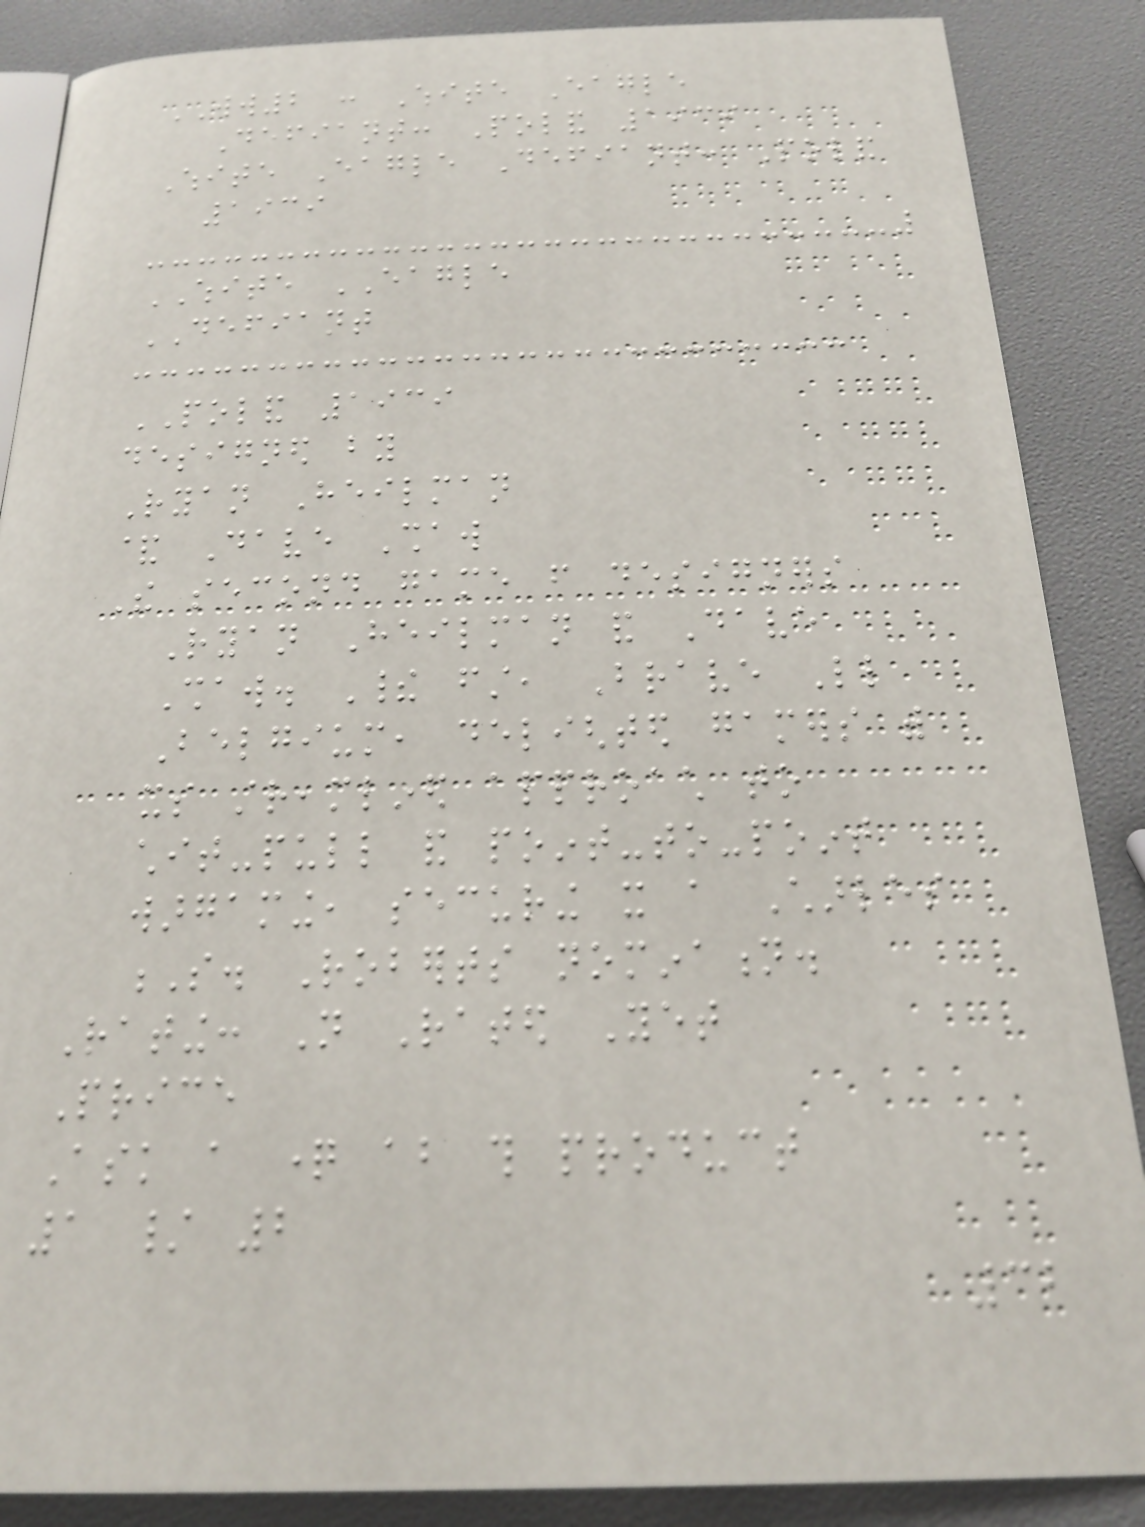WW2 : White Eagle
Defiant: Poland 1939
White Eagle Defiant: Poland
1939
WHITE EAGLE
DEFIANT
POLAND 1939
designed by
Ryan Heilman
& Dave Shaw
The second game from designers
Ryan Heilman and Dave
Shaw. Their first, Brave Little
Belgium, delighted gamers with
its streamlined approach to
chit-pull and point-to-point
wargaming, securing it a Charles
S. Roberts nomination.
Rating: Not Rated Yet
Price
Ask a question about this product
1 / 2
32
